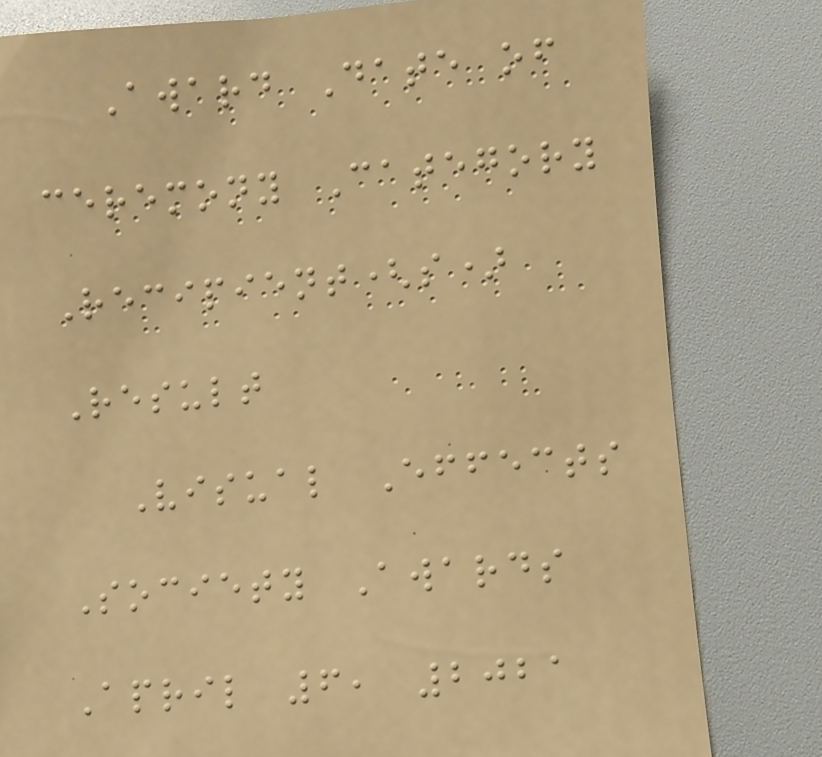Award Date of
ceremony Category
Recipient(s)
Result
Visual Effects
Society Awards
April 6, 2021
